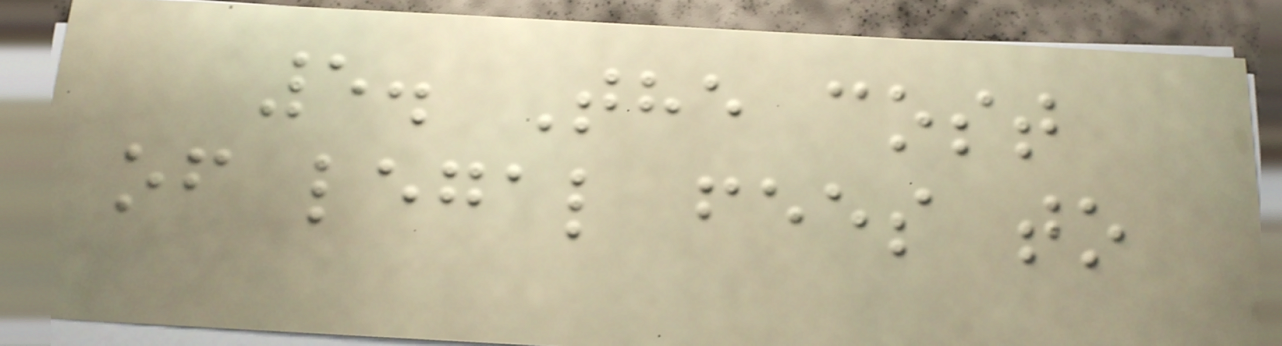5. The cost
of legal fees to
